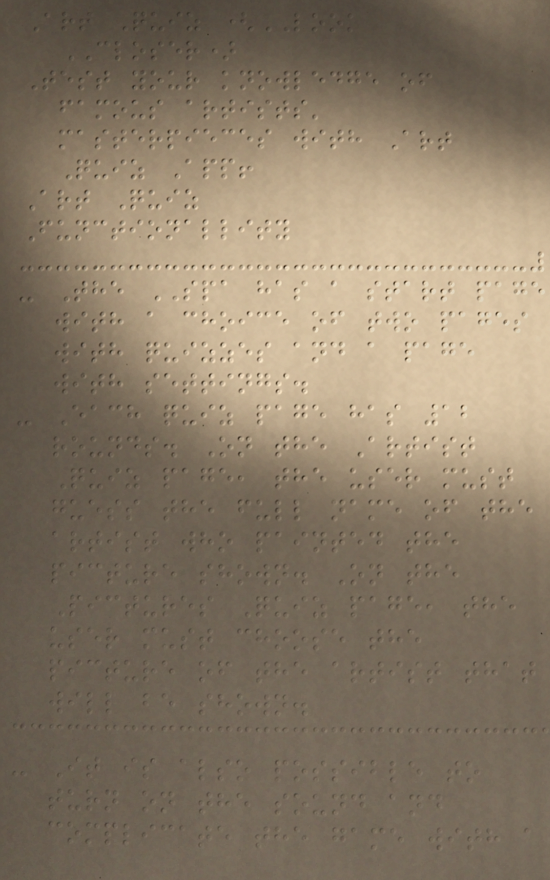Art Quiz (LOOK
CLOSER)
Test your knowledge of
famous artists'
masterpieces with Art
Quiz App!
Art Quiz
Functionallity
- The SPA has a start page
with a choice of two pages
with quizzes and a page
with settings.
- Each quiz page has 12
rounds. On the Artist
Quiz page, the user must
guess the full name of the
artist who painted the
picture shown. On the
Pictures Quiz page, the
user must choose the
picture of the artist that
will be shown.
- It is also possible to
turn on the sound and
complicate the game with a
